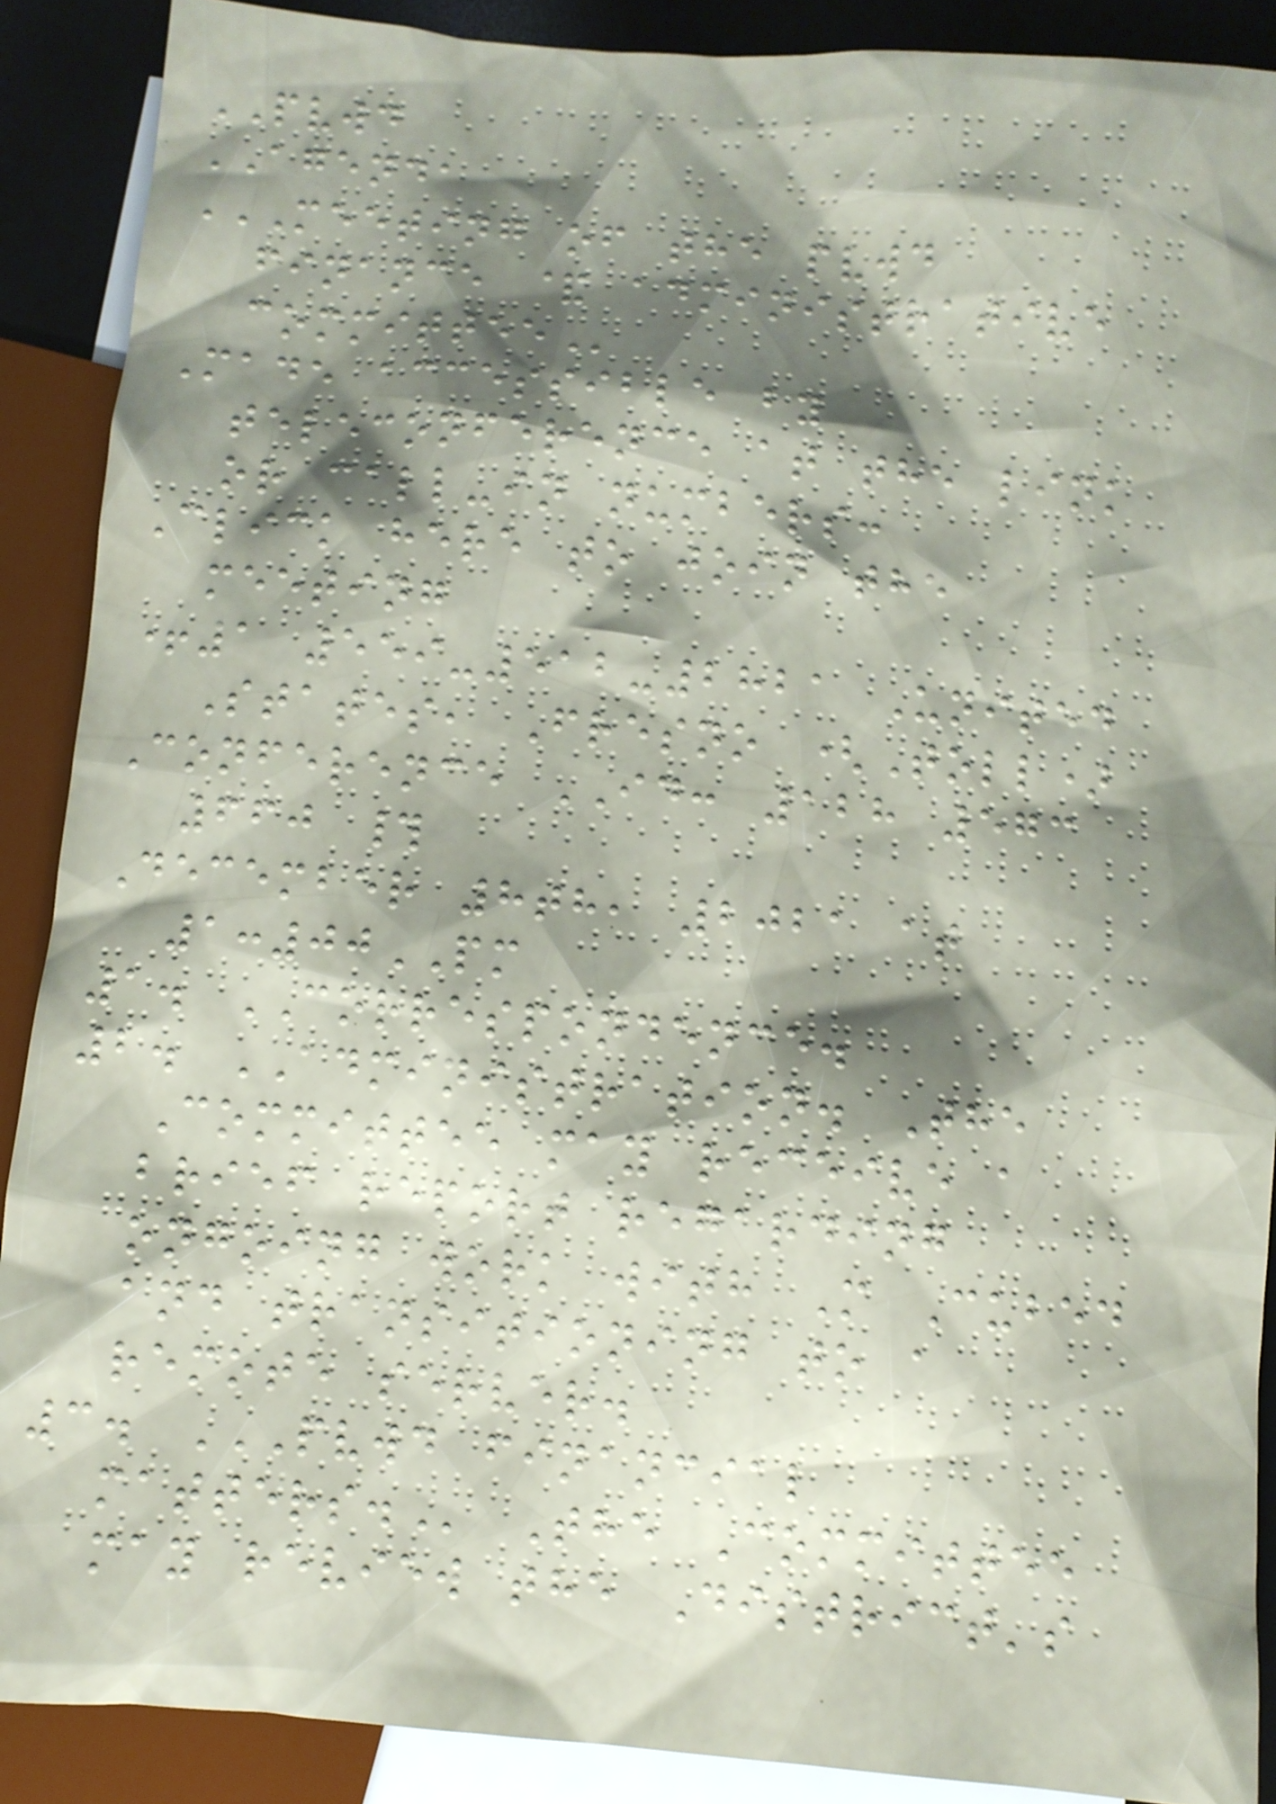PVWD
AGENDA
MEETING OF THE PVWD
FINANCE & ADMINISTRATIVE
COMMITTEE
Made accessible by
teleconference at the link
or call-in numbers:
Click here to join the
meeting
+1 559-512-2821 United
States, Fresno (Toll)
Conference ID: 128 573
660 #
December 8th, 2021 at
1:00PM
1. CORRESPONDENCE.
2. ADMINISTRATION. The
Committee may receive a
brief report regarding
ongoing work with M Cubed
and transitioning to a
remote server.
3. PVWD FINANCIAL
MATTERS. The Committee
may review the District's
